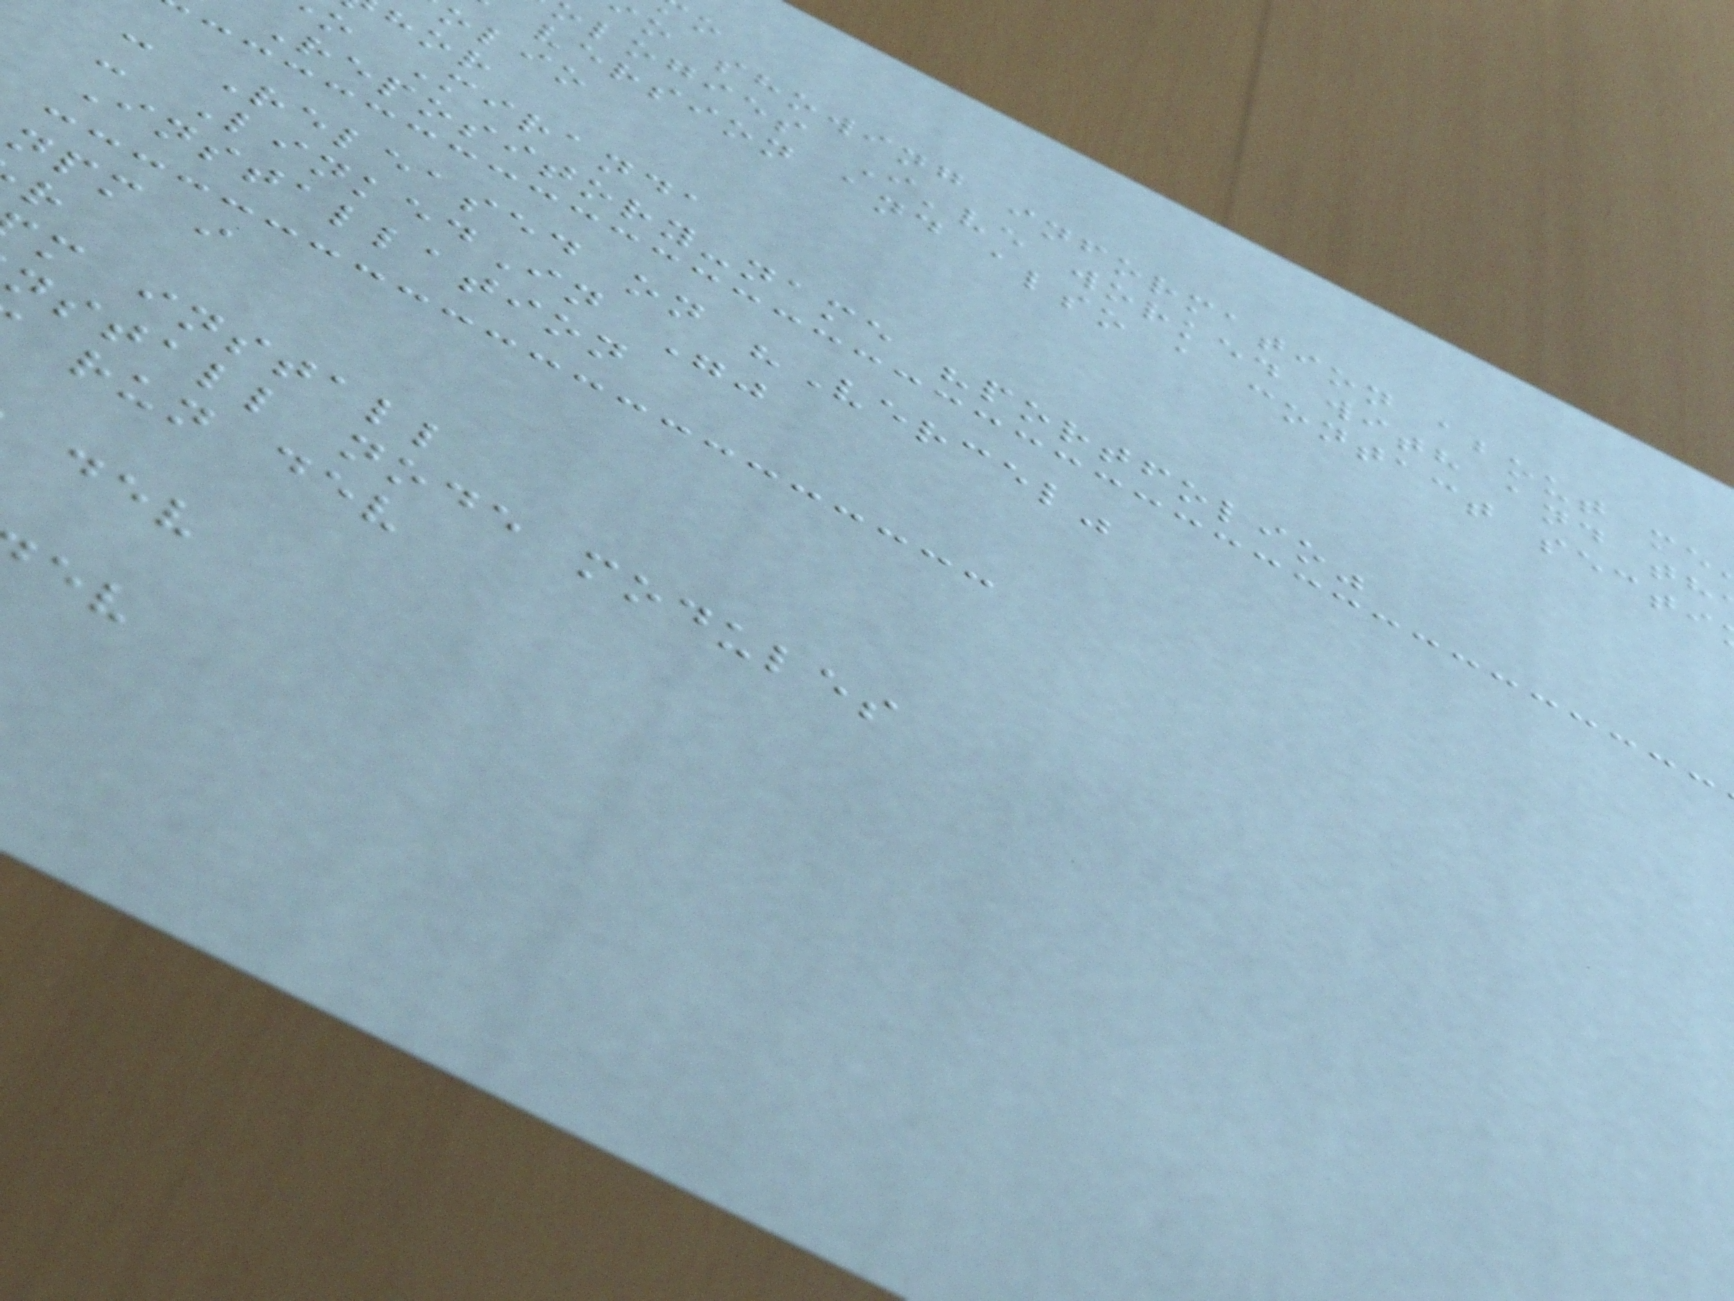o showing information about me
logies I've worked with and th
version and also a contact secti
olio
o Miranda
Repository-name "portfolio"
- Released on "Vercel"
- LinkedIn ""
Installation
npm i
m install
nstall node modules
run dev
